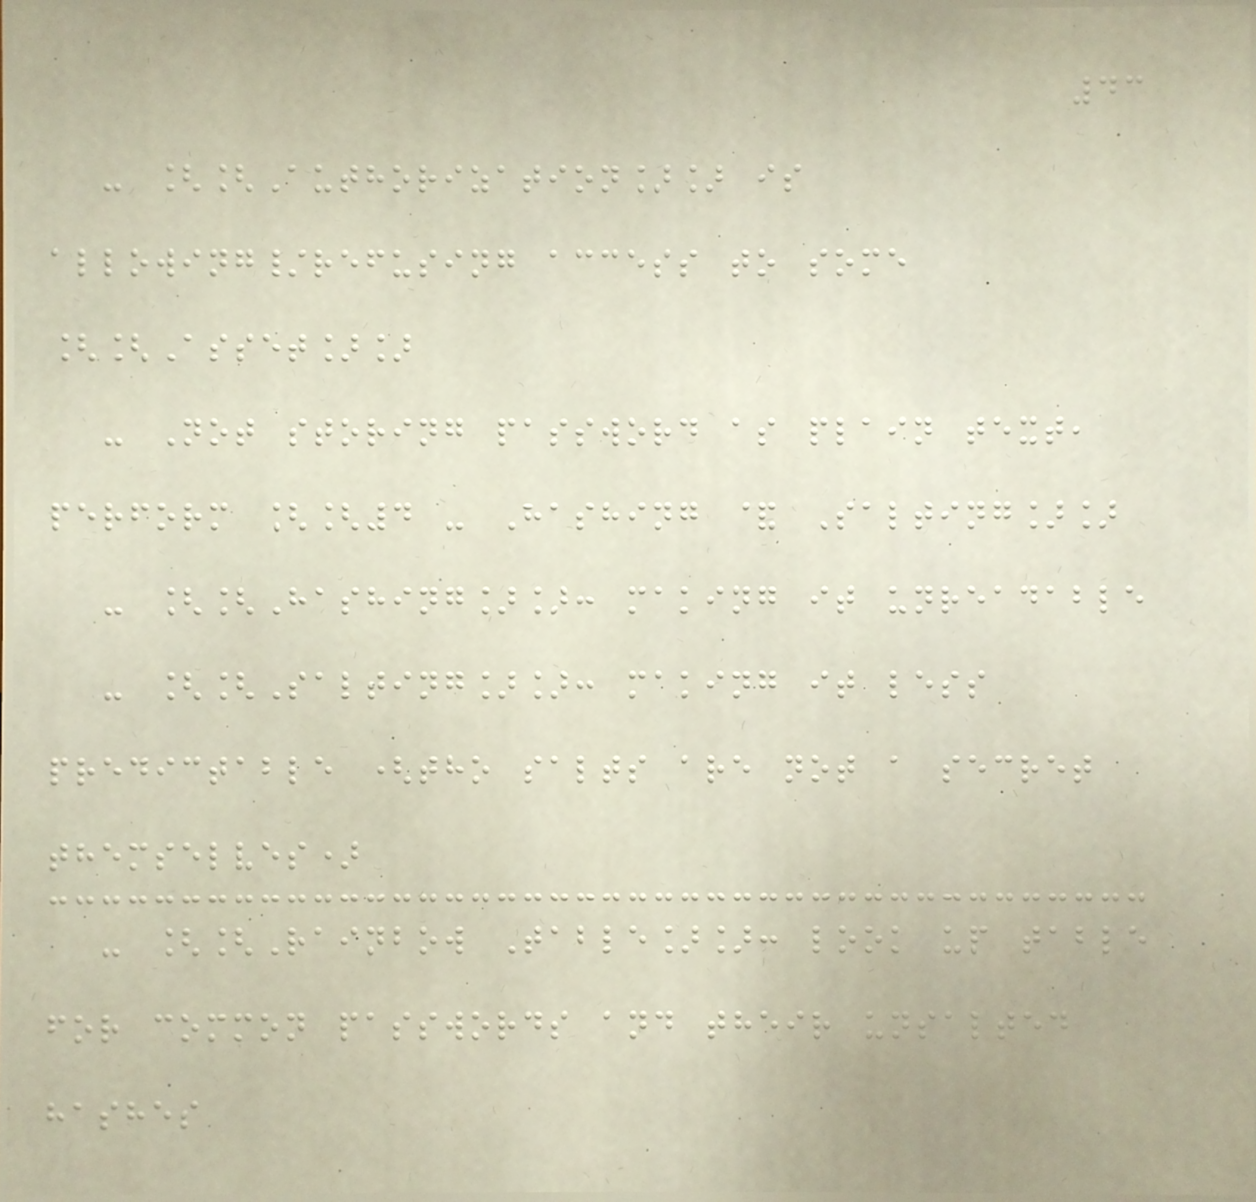43
- [[Authorization]] is
allowing/refusing access to some
[[Asset]]
- Not storing password as plain text,
perform [[4 - Hashing & Salting]]
- [[Hashing]]: making it unreadable
- [[Salting]]: making it less
predictable (tho salts are not a secret
themselves)
- [[Rainbow Table]]: look up table
for common passwords and their unsalted
hashes
